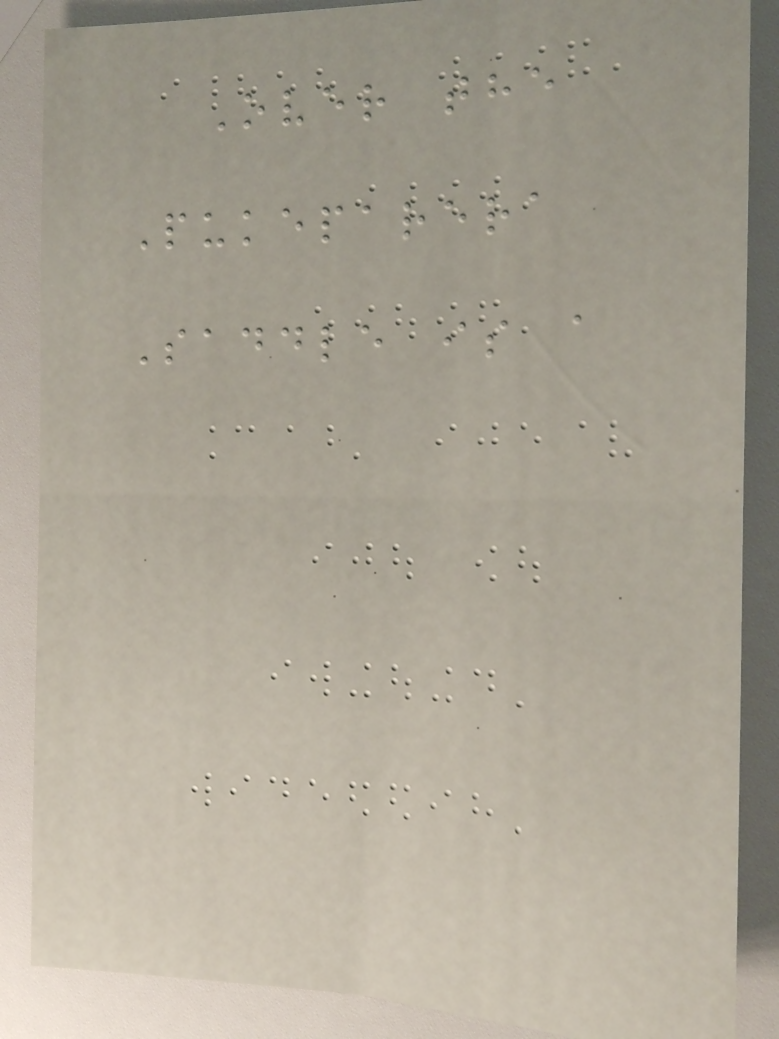Over the
Pukeparera
Saddle is a
